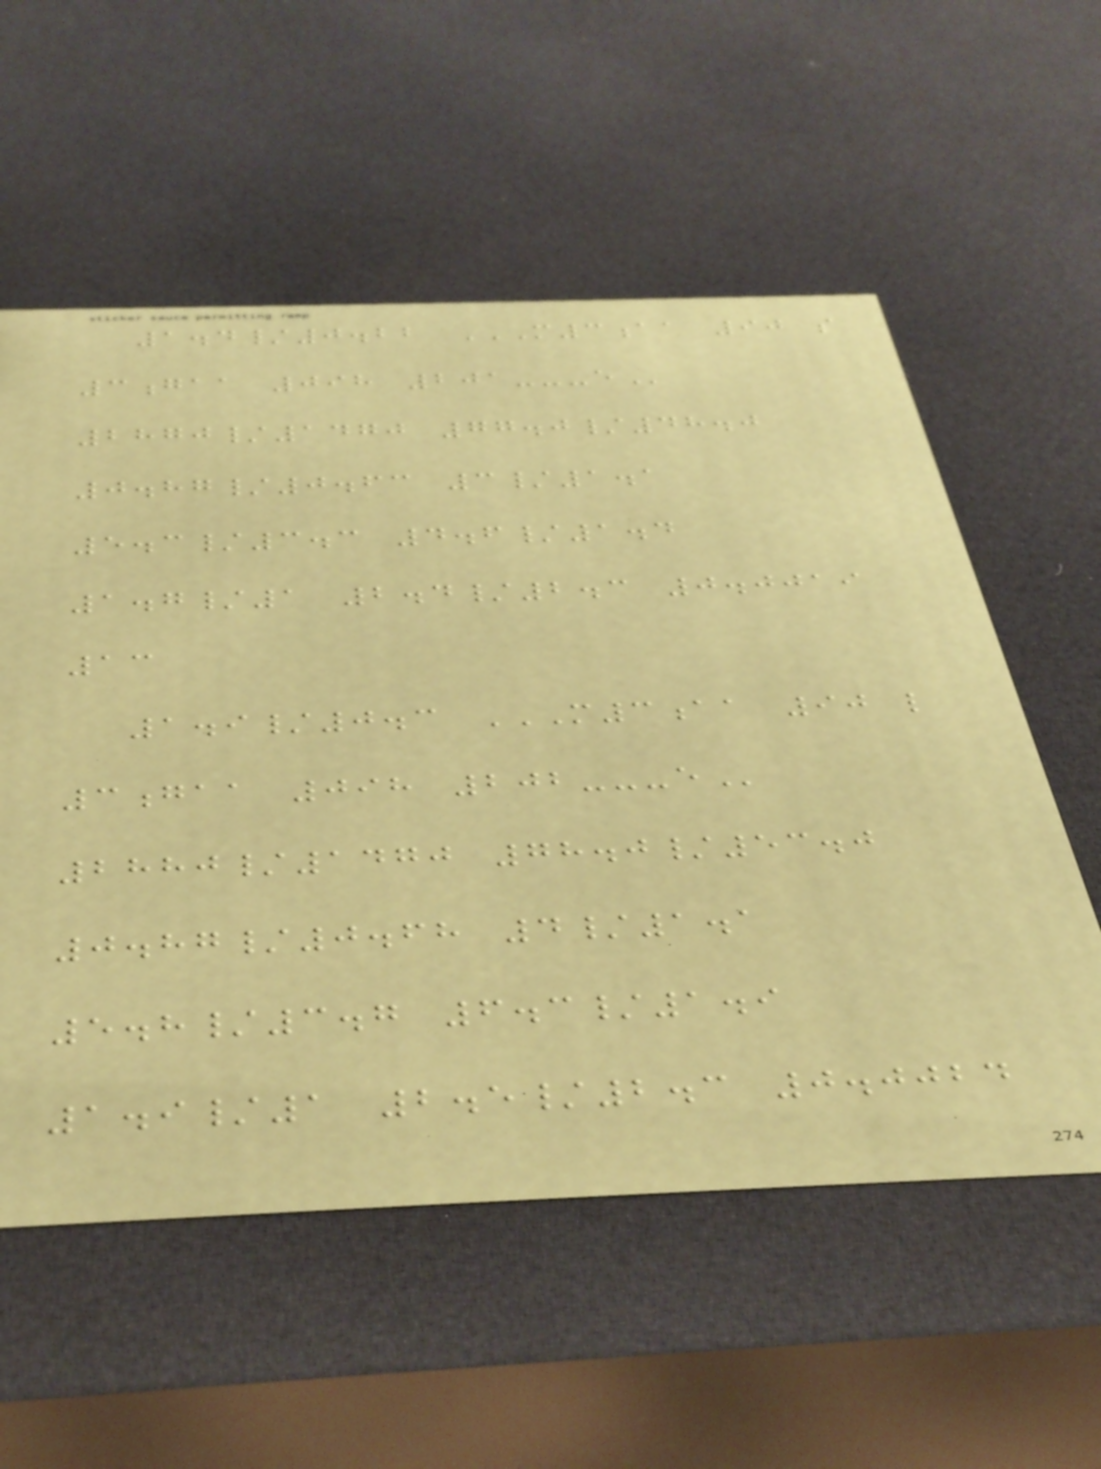1.4/0.22 M3AA 90 S
3GAA 098 201---E
2870/1470 77.0/48.0
0.87/0.63 3/1.1
5.3/3.3 4.6/1.4
1.7/1 2.4/2.3 0.0019
13
1.9/0.3 M3AA 90 L
3GAA 098 202---E
2880/1470 78.0/53.0
0.87/0.68 4/1.1
5.8/3.7 6.3/1.9
1.9/1 2.5/2.3 0.0024
